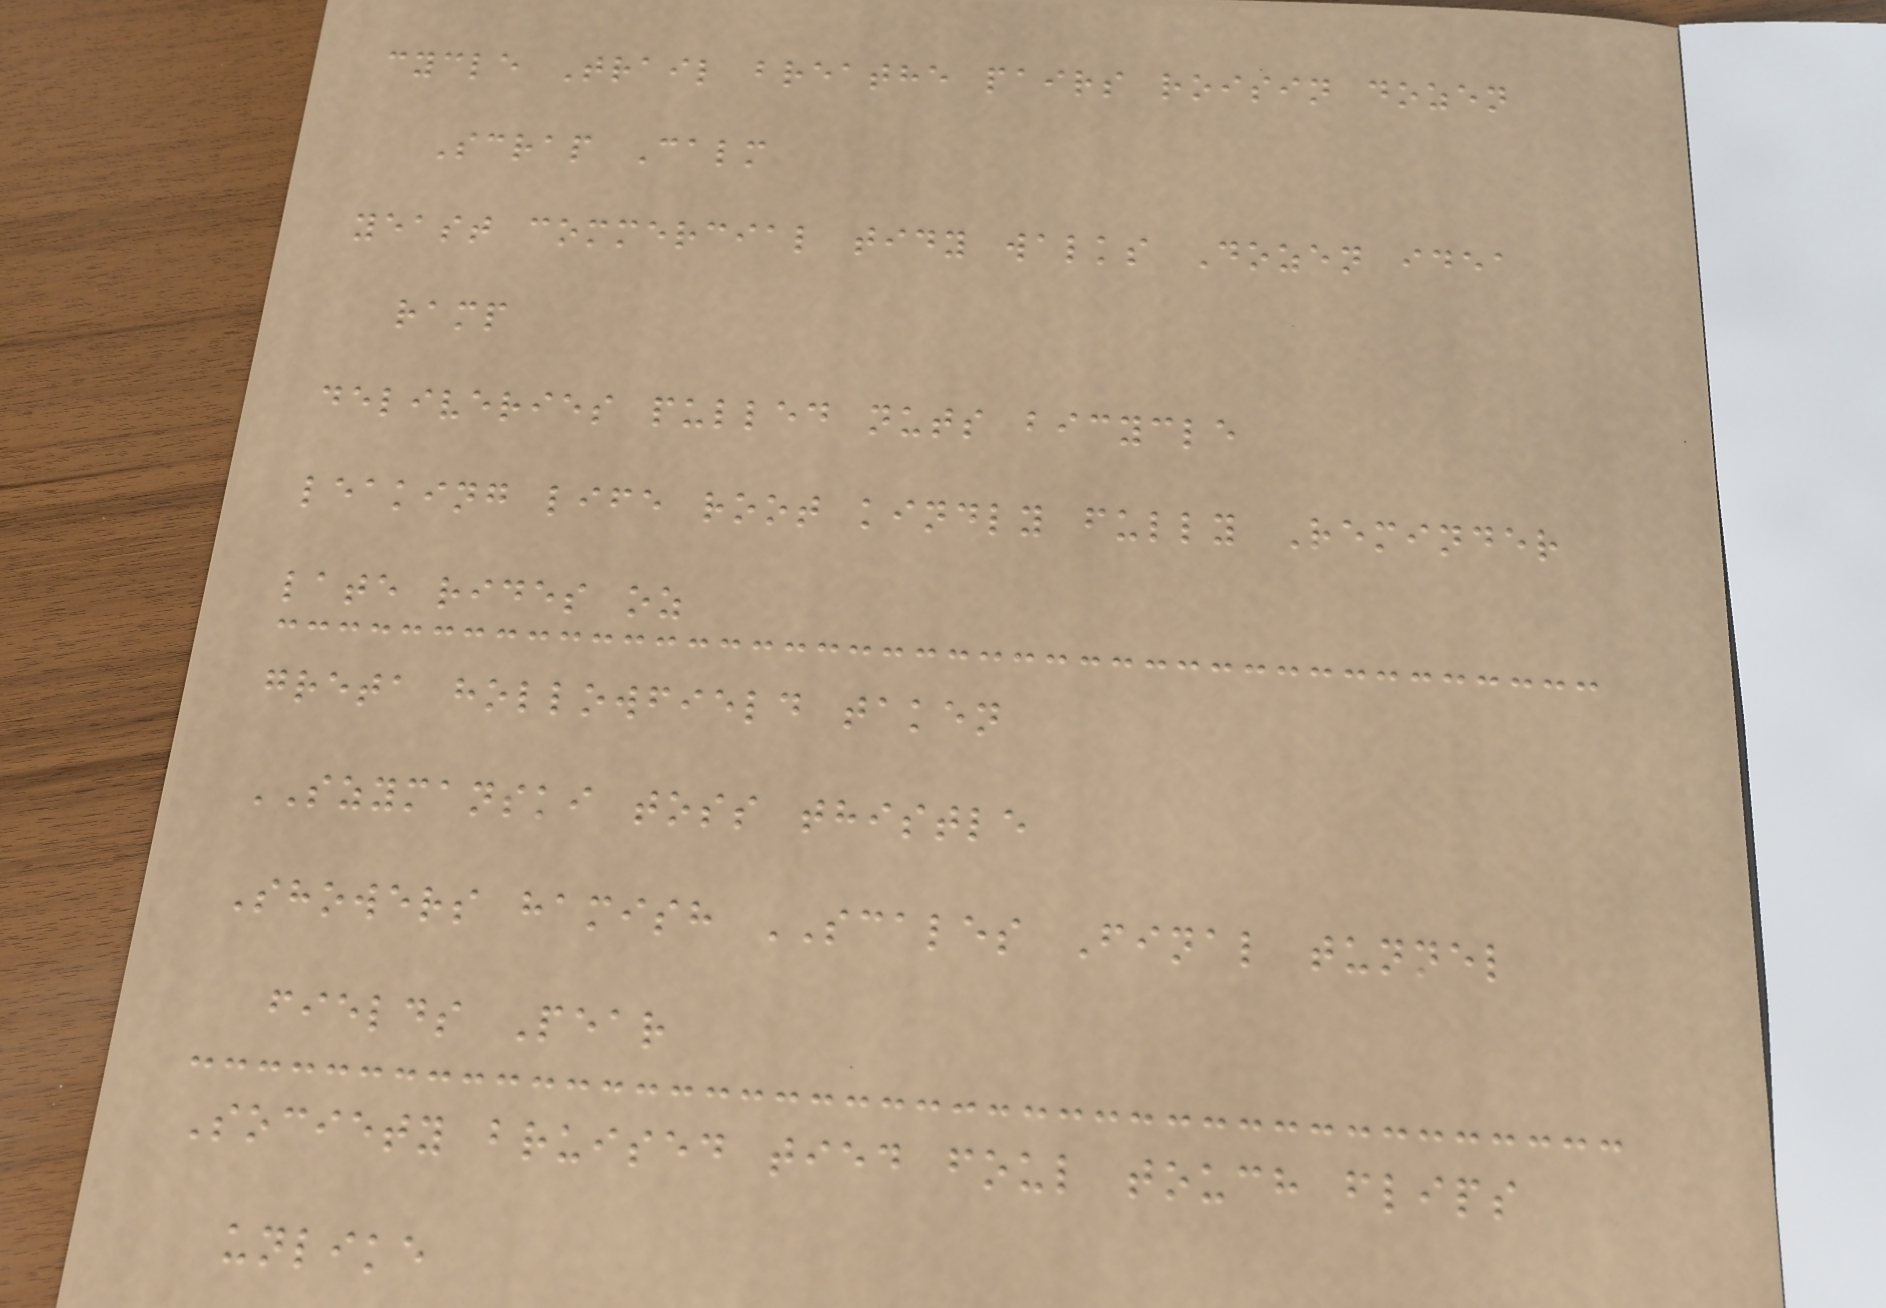cycle Trail breathe pairs roisin dozen
Scrap Calm
yeast commercial tidy walks Dozen idea
ramp
deliveries pulled nuts bicycle
leaking life root kindly fully Reminder
late rides oz
greta hollowfield taken
SZYMANSKI toss thistle
Showers hamish SCALES Final tunnel
fields Pear
Society bruised tied foul touch flips
unlike
